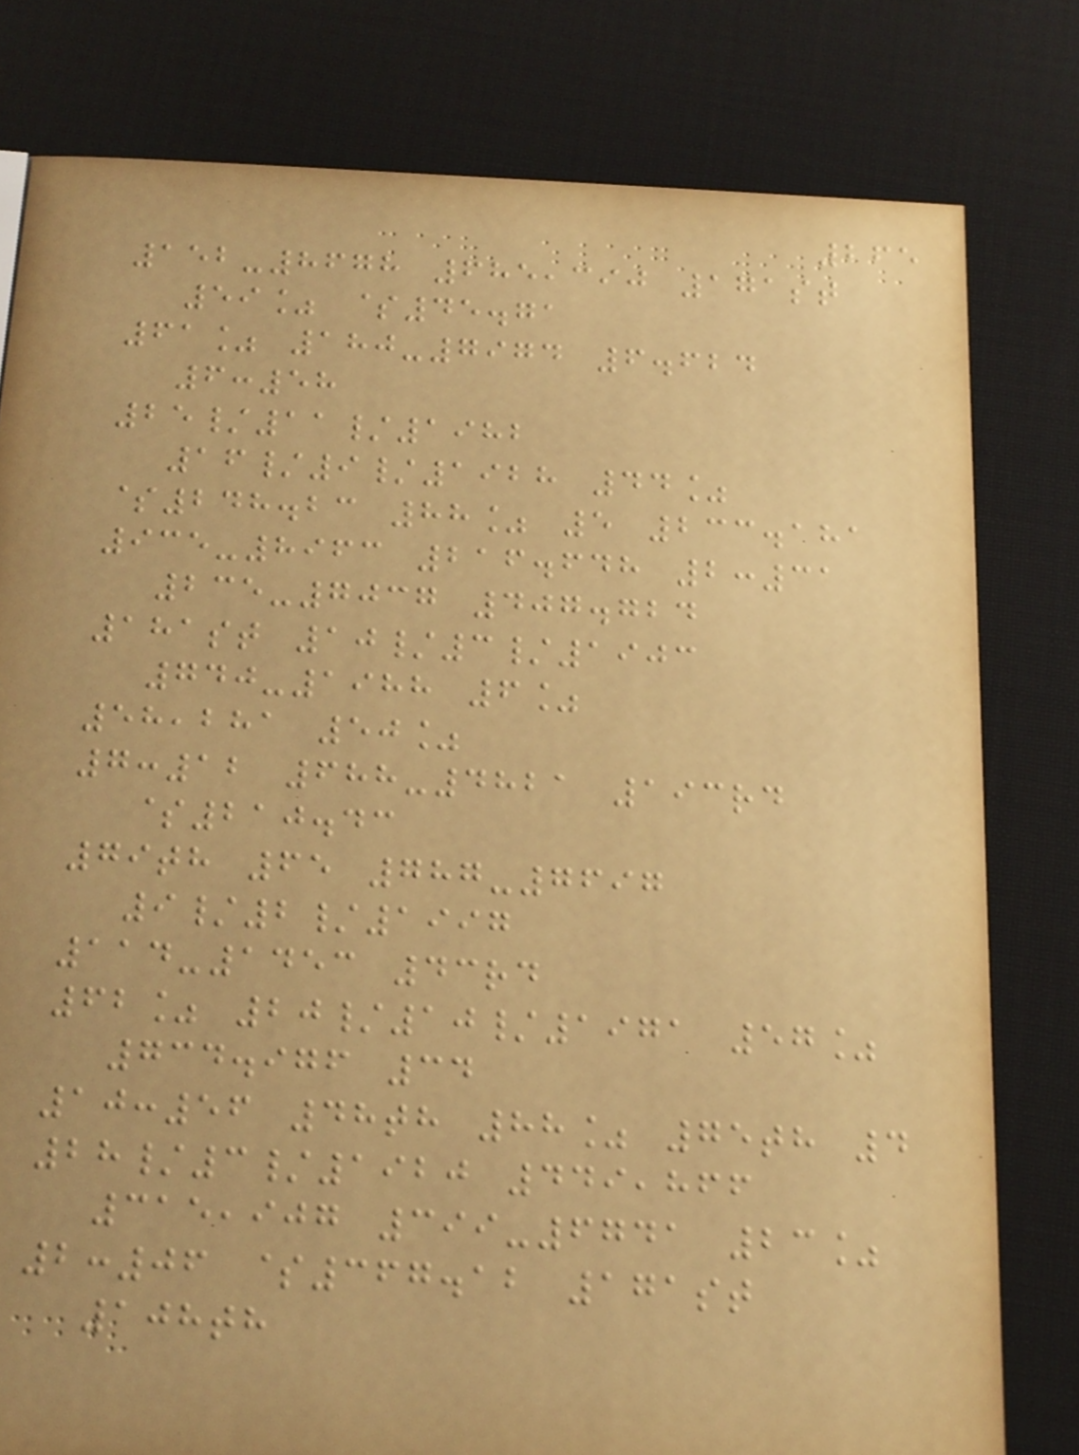265
152-8678 685,390 171st
59% $45.71
61% 180-7974 6.624
6:58
25/11/1982
16/9/1928 44%
$248.23 88% 5 233.181
935-8963 216.648 2:31
235-7037 407.724
181st 10/3/1903
740-1988 6%
58,281 50%
7:12 688-4821 193rd
$210.43
79th 65 787-7697
9/2/1997
114-1453 43rd
62% 20/10/1971 57%
734.976 34
10:56 48th 88% 75th 4
28/3/1920 449,866
315,907 399-6741 23%
2:06 $367.12 171st
108th
